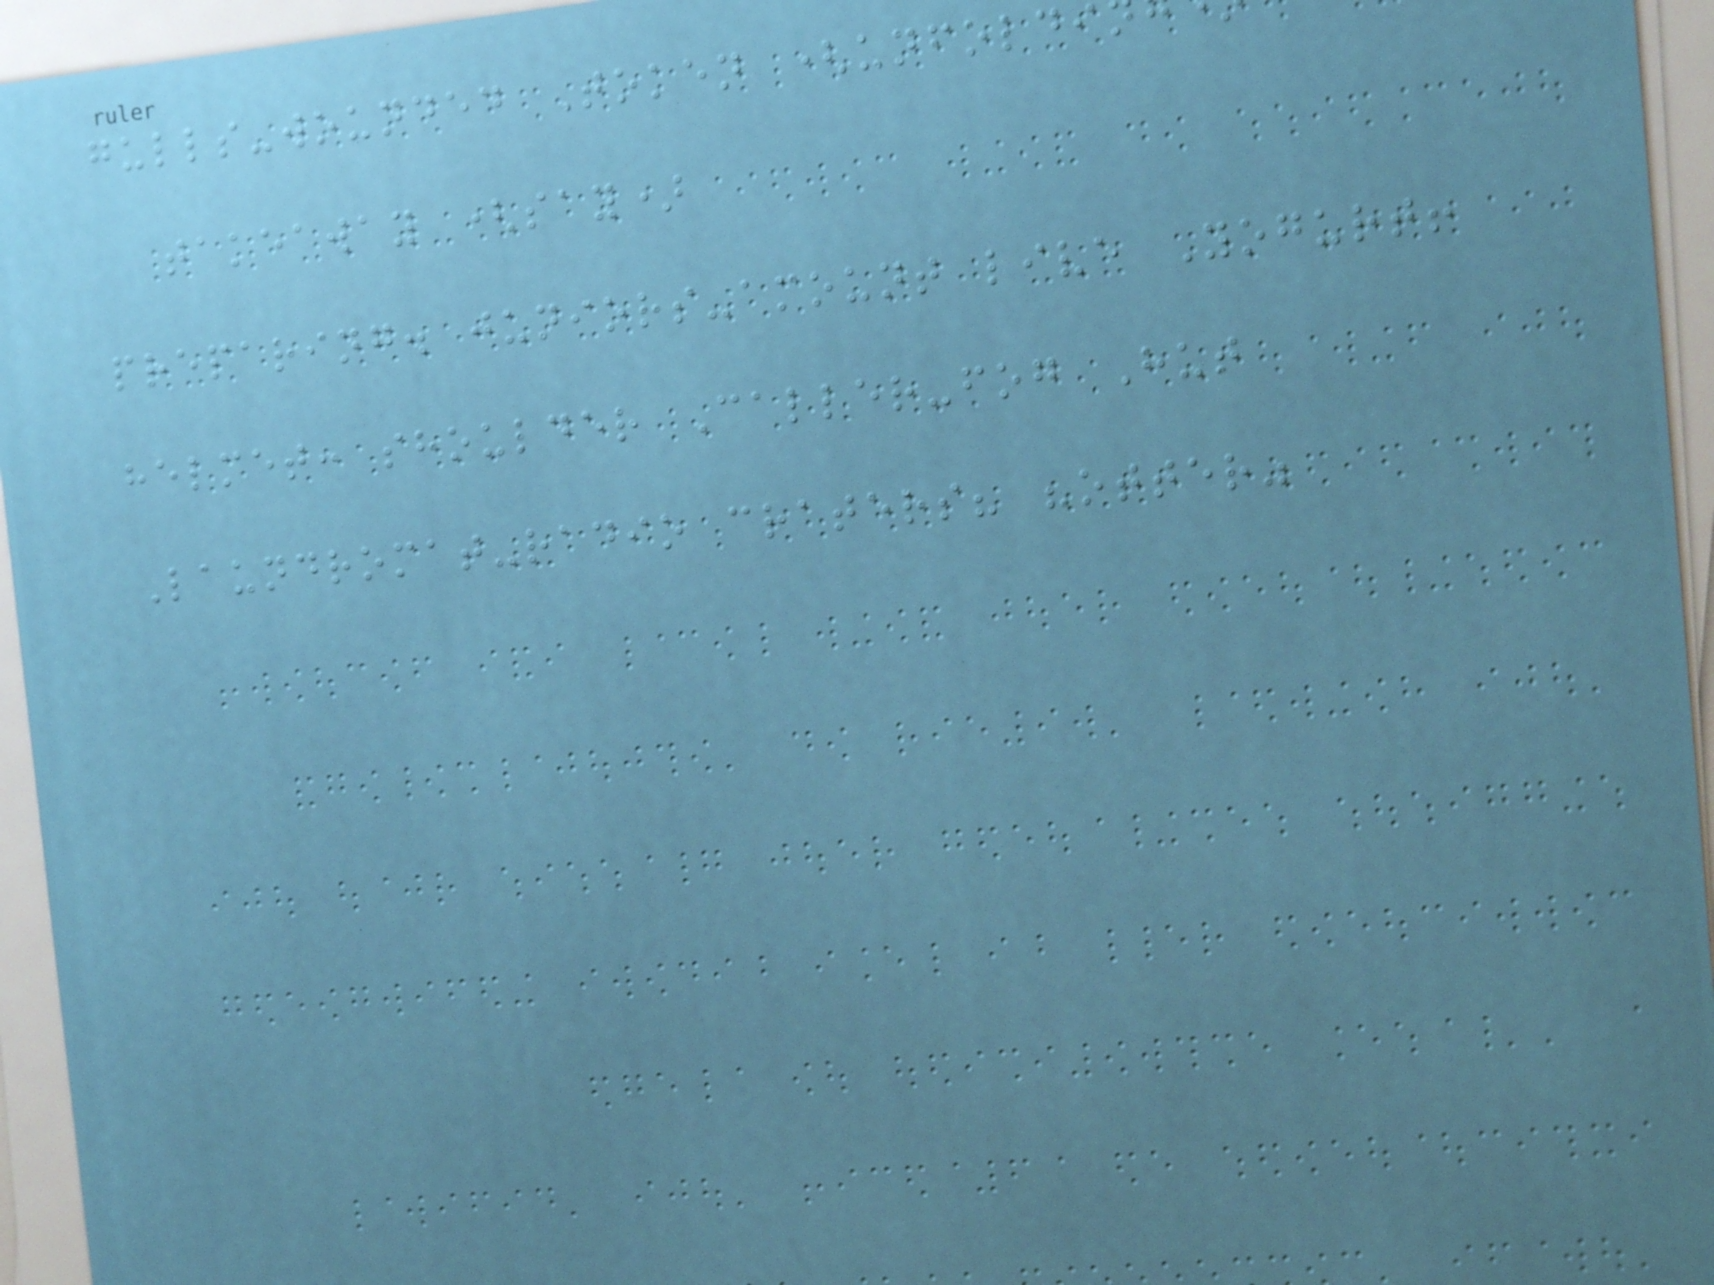gulls-wounded Token (unfoldi
takeaway (say)
preparing. juniors-amount live Yogurt!
helmet: shoulder Caller-fog Hut
Laundromat-radio craters? "otter"
